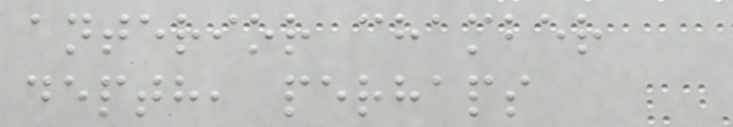anterior chamber
depth, perhaps
